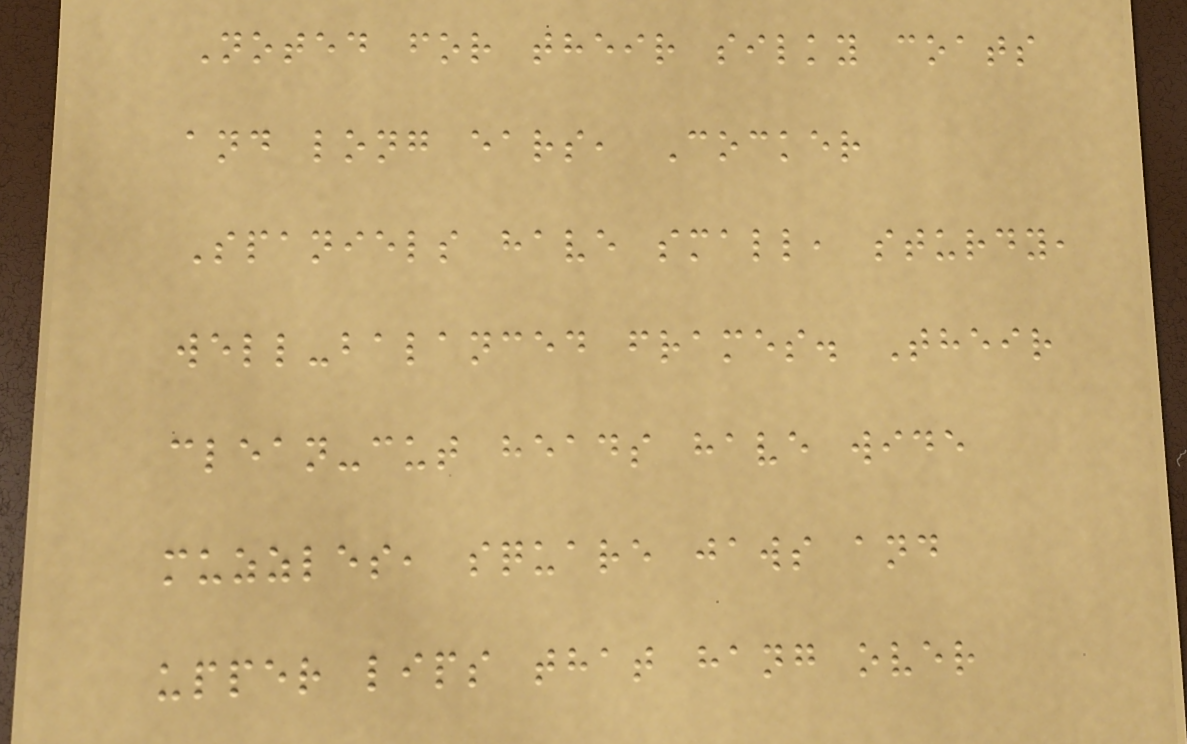Noted for their silky coats
and long ears, Cocker
Spaniels have small, sturdy,
well-balanced frames. Their
clean-cut heads have wide
muzzles, square jaws and
upper lips that hang over
